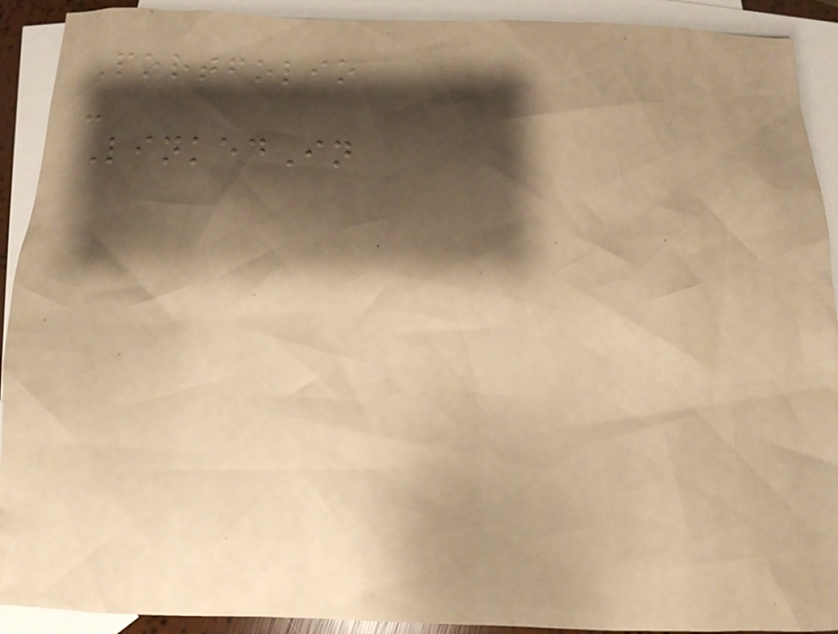Portfolio
-
LinkedIn
